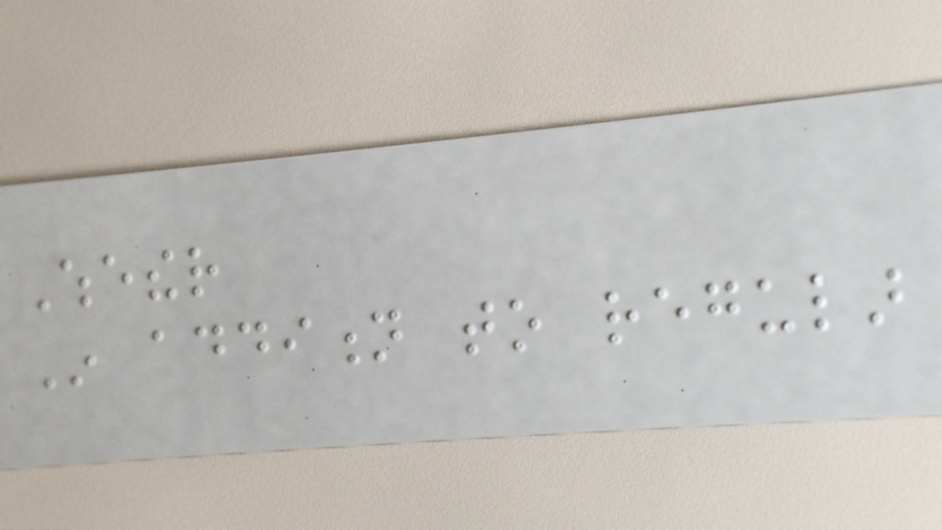Whether
In addition to regular
